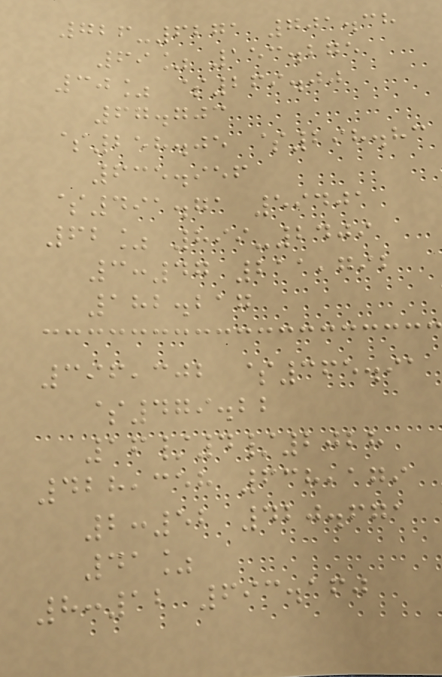726-6271 701.38
69% 153.275
30% $269.00
67.703
$258.05 $298.83
635.956
$491.71 59401
62% 899-2409
3:47 211,792
182.217
396,302 $365.91
$479.22
16/4/2028
428,358 638,179
2:52 420.671
41%
8:12 693.160
